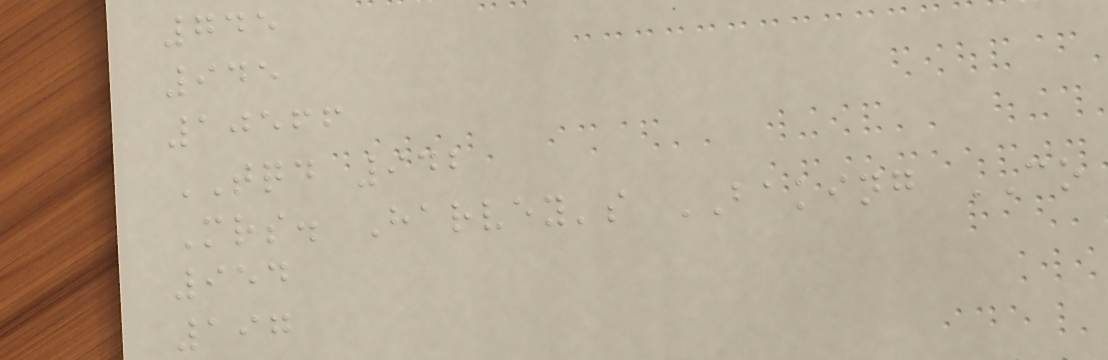745
945
10566
TQD 942
Mrs. Harvey's BAKING CO
954
197
